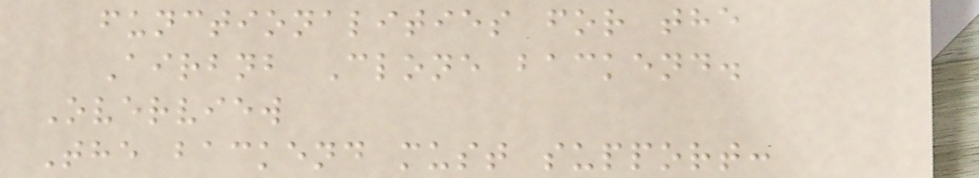functionalities for the
Airbnb Clone backend.
Overview
The backend must support:
